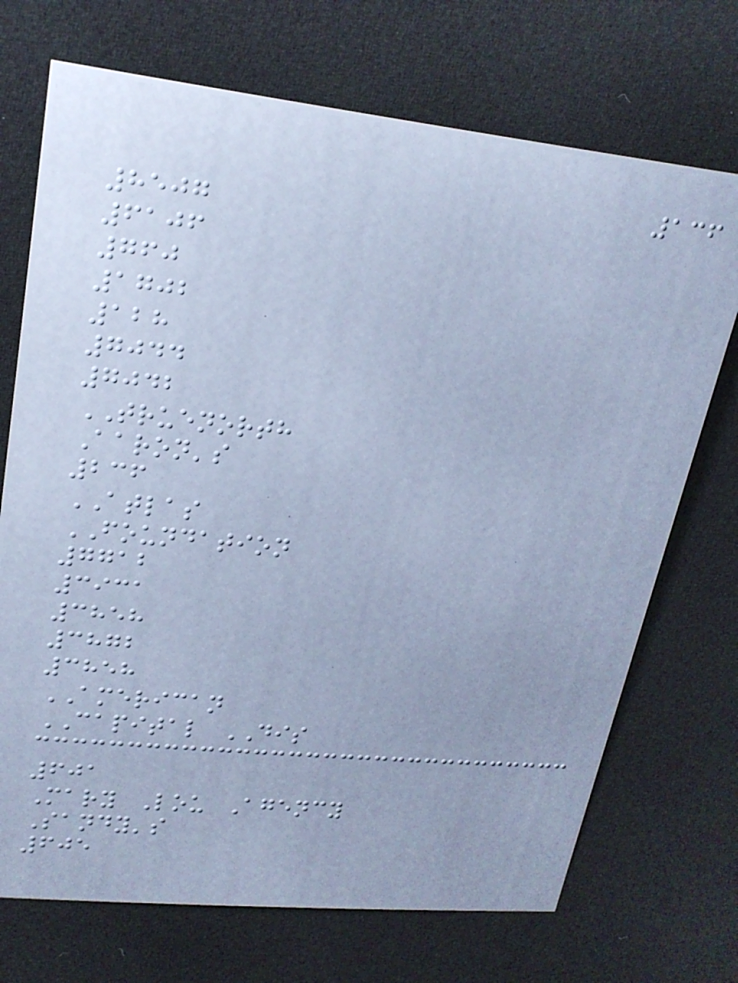136
8507
6106
760
1702
128
7044
7042
TRUENORTH
Aaron's
236
ATLAS
FOUNDATION
7712
3931
3858
3872
3858
AMERICAN
CAPITAL DIS
601
Mary Lou Agency
Sandy's
605
